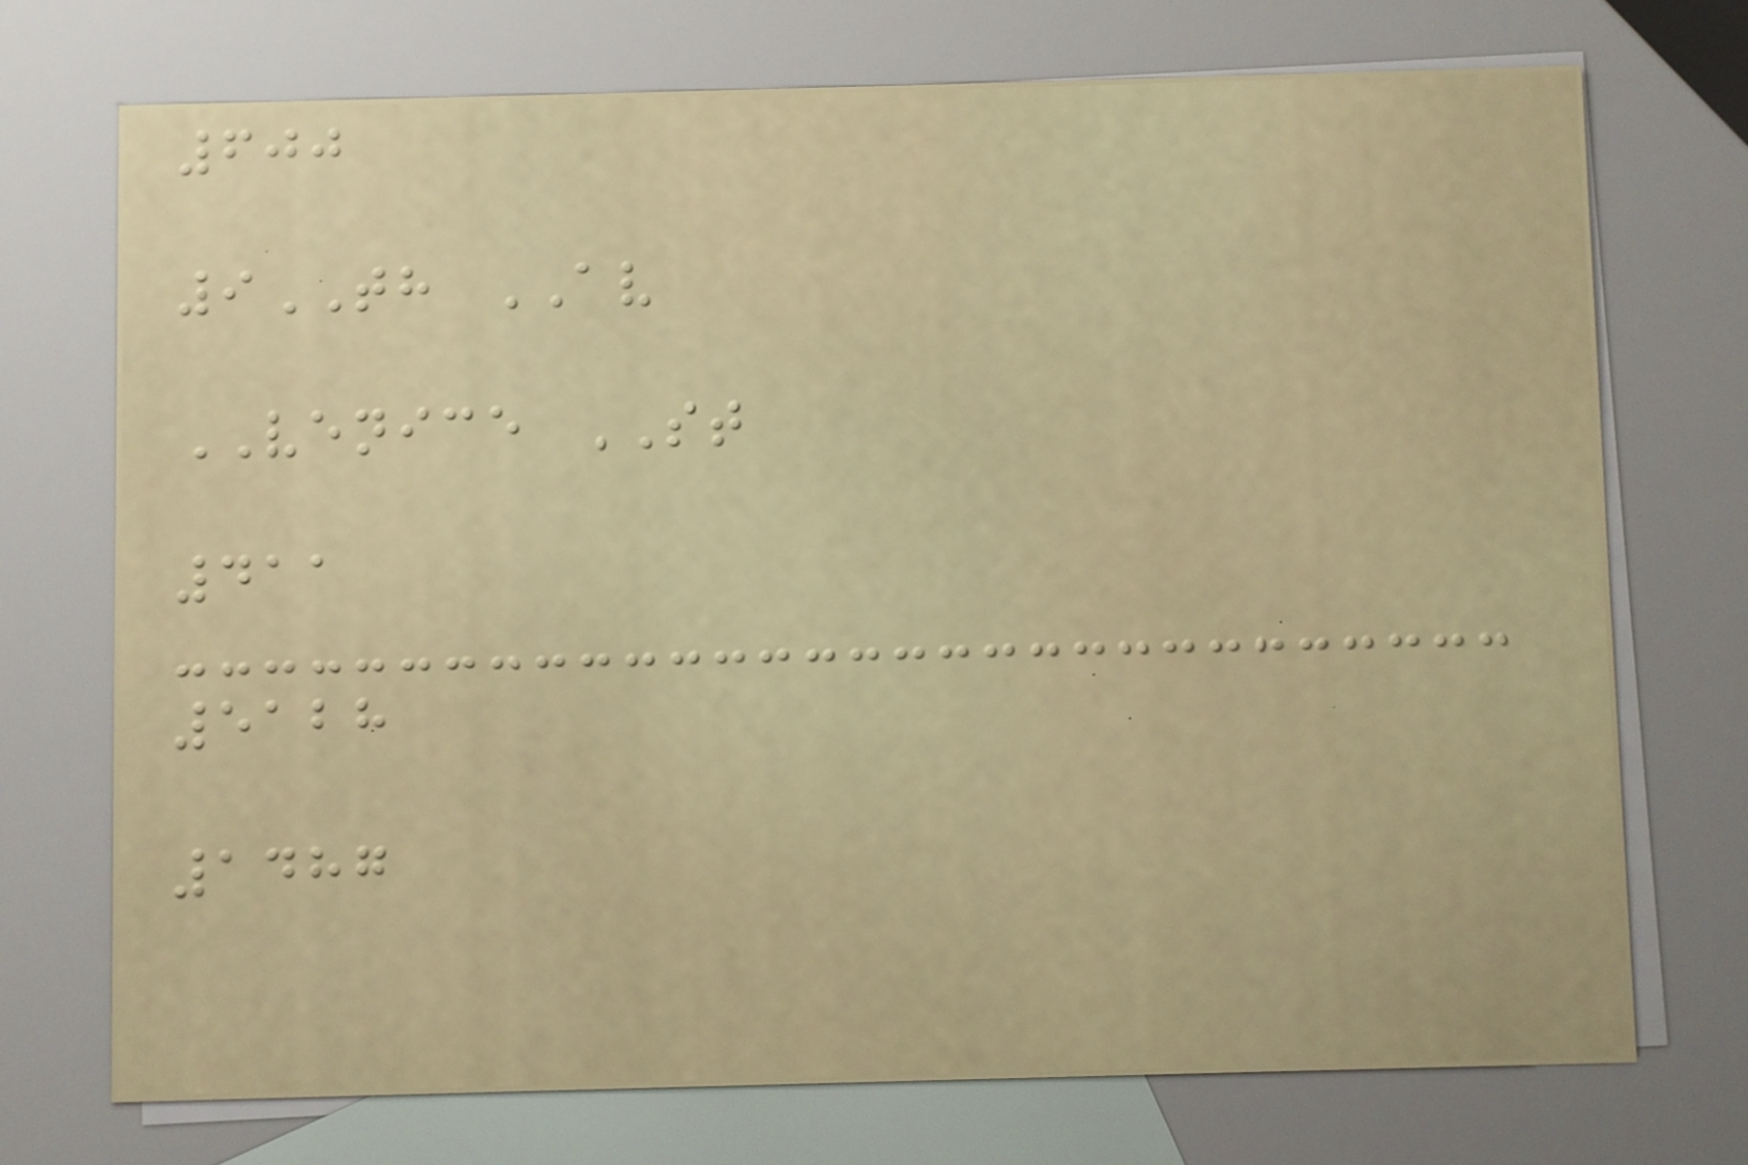600
9TH AV
VENICE ST
411
5128
1487
